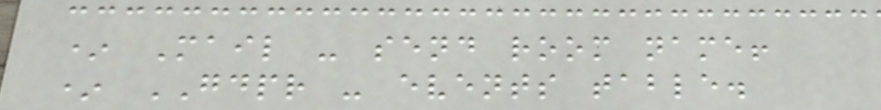* Mail - send room name!
* GDPR - events table.
